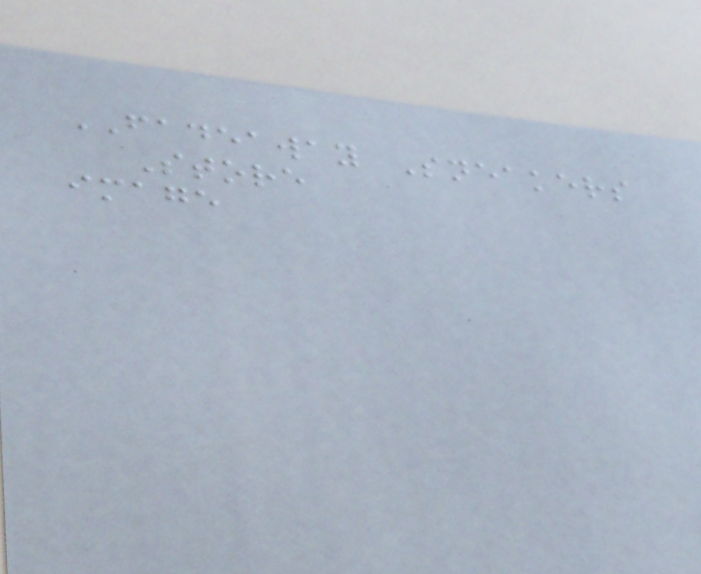FADEAWAY Sneakers
Store
image
